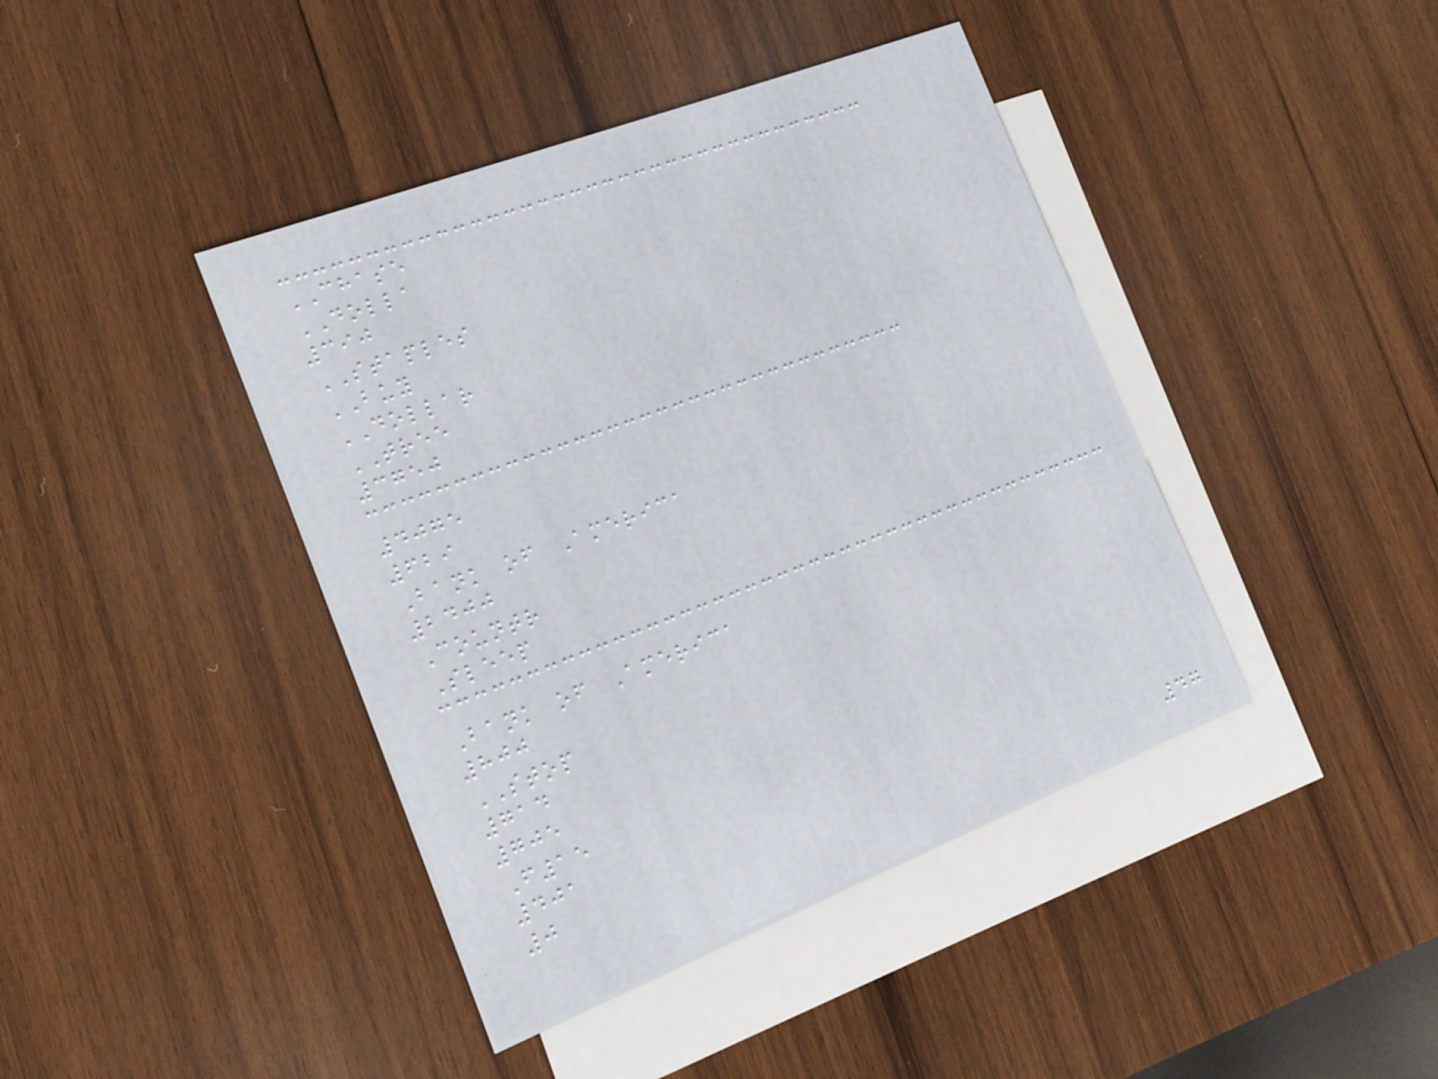CHASE
DOLLA
390
STAPLES
BUY
DOLLAR
TREE
3750
4075
629
Bank of America
2400
Countr
Sleep
Bank of America
800
STOP
714
705
F15
401
0
47
